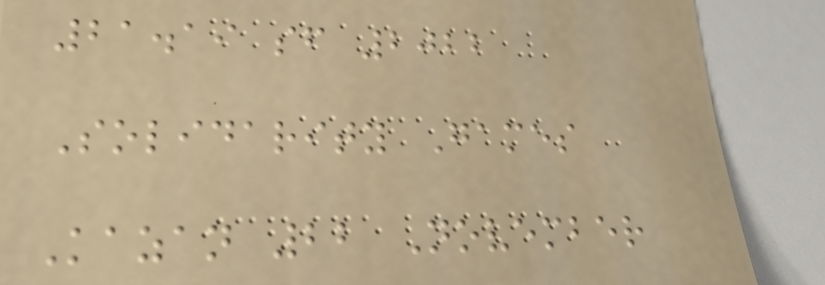21.19 sf 2022
Solidarity Games
Kazan 22 November
